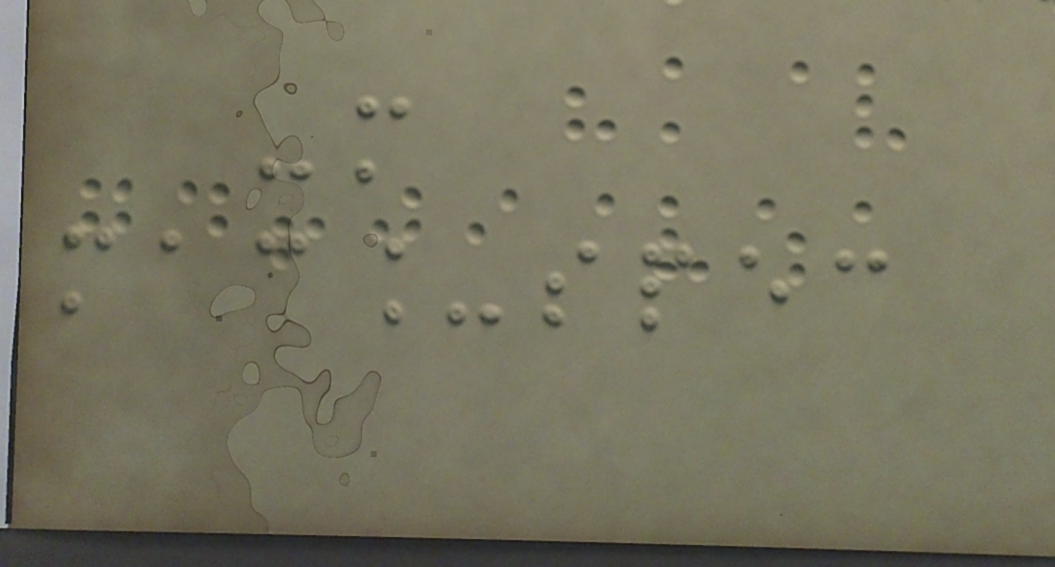-m
mac_spec
